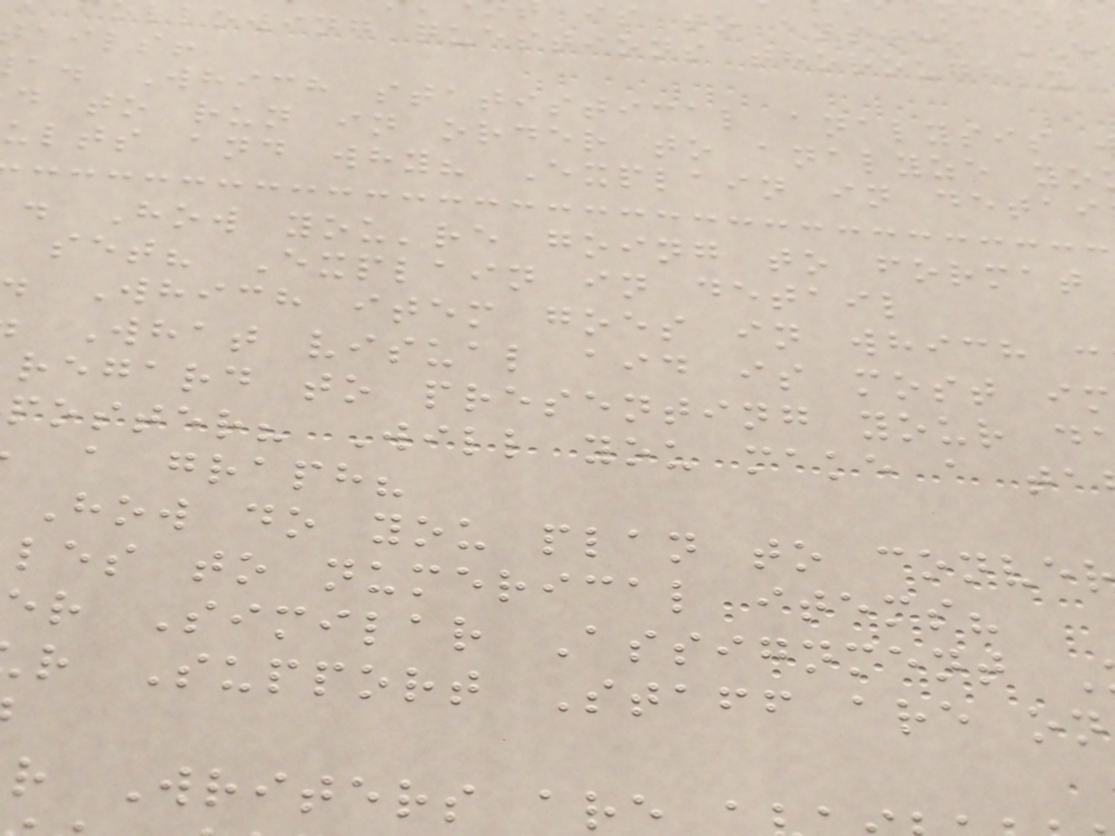is to answer
lowing questions thoroughly
ails!
a. Which statistical analysis
d to run in order to analyze yo
ults and why? Explain in detai
. How you're going to format
set? Explain in detail
Which item goes in which c
What visual aid is most im
regard to presenting your d
poster? Will you make a ta
a graph?
How do you plan to conve
les to numerical items?
er Similar Assignment
r Support Staff are on
r Writers are
